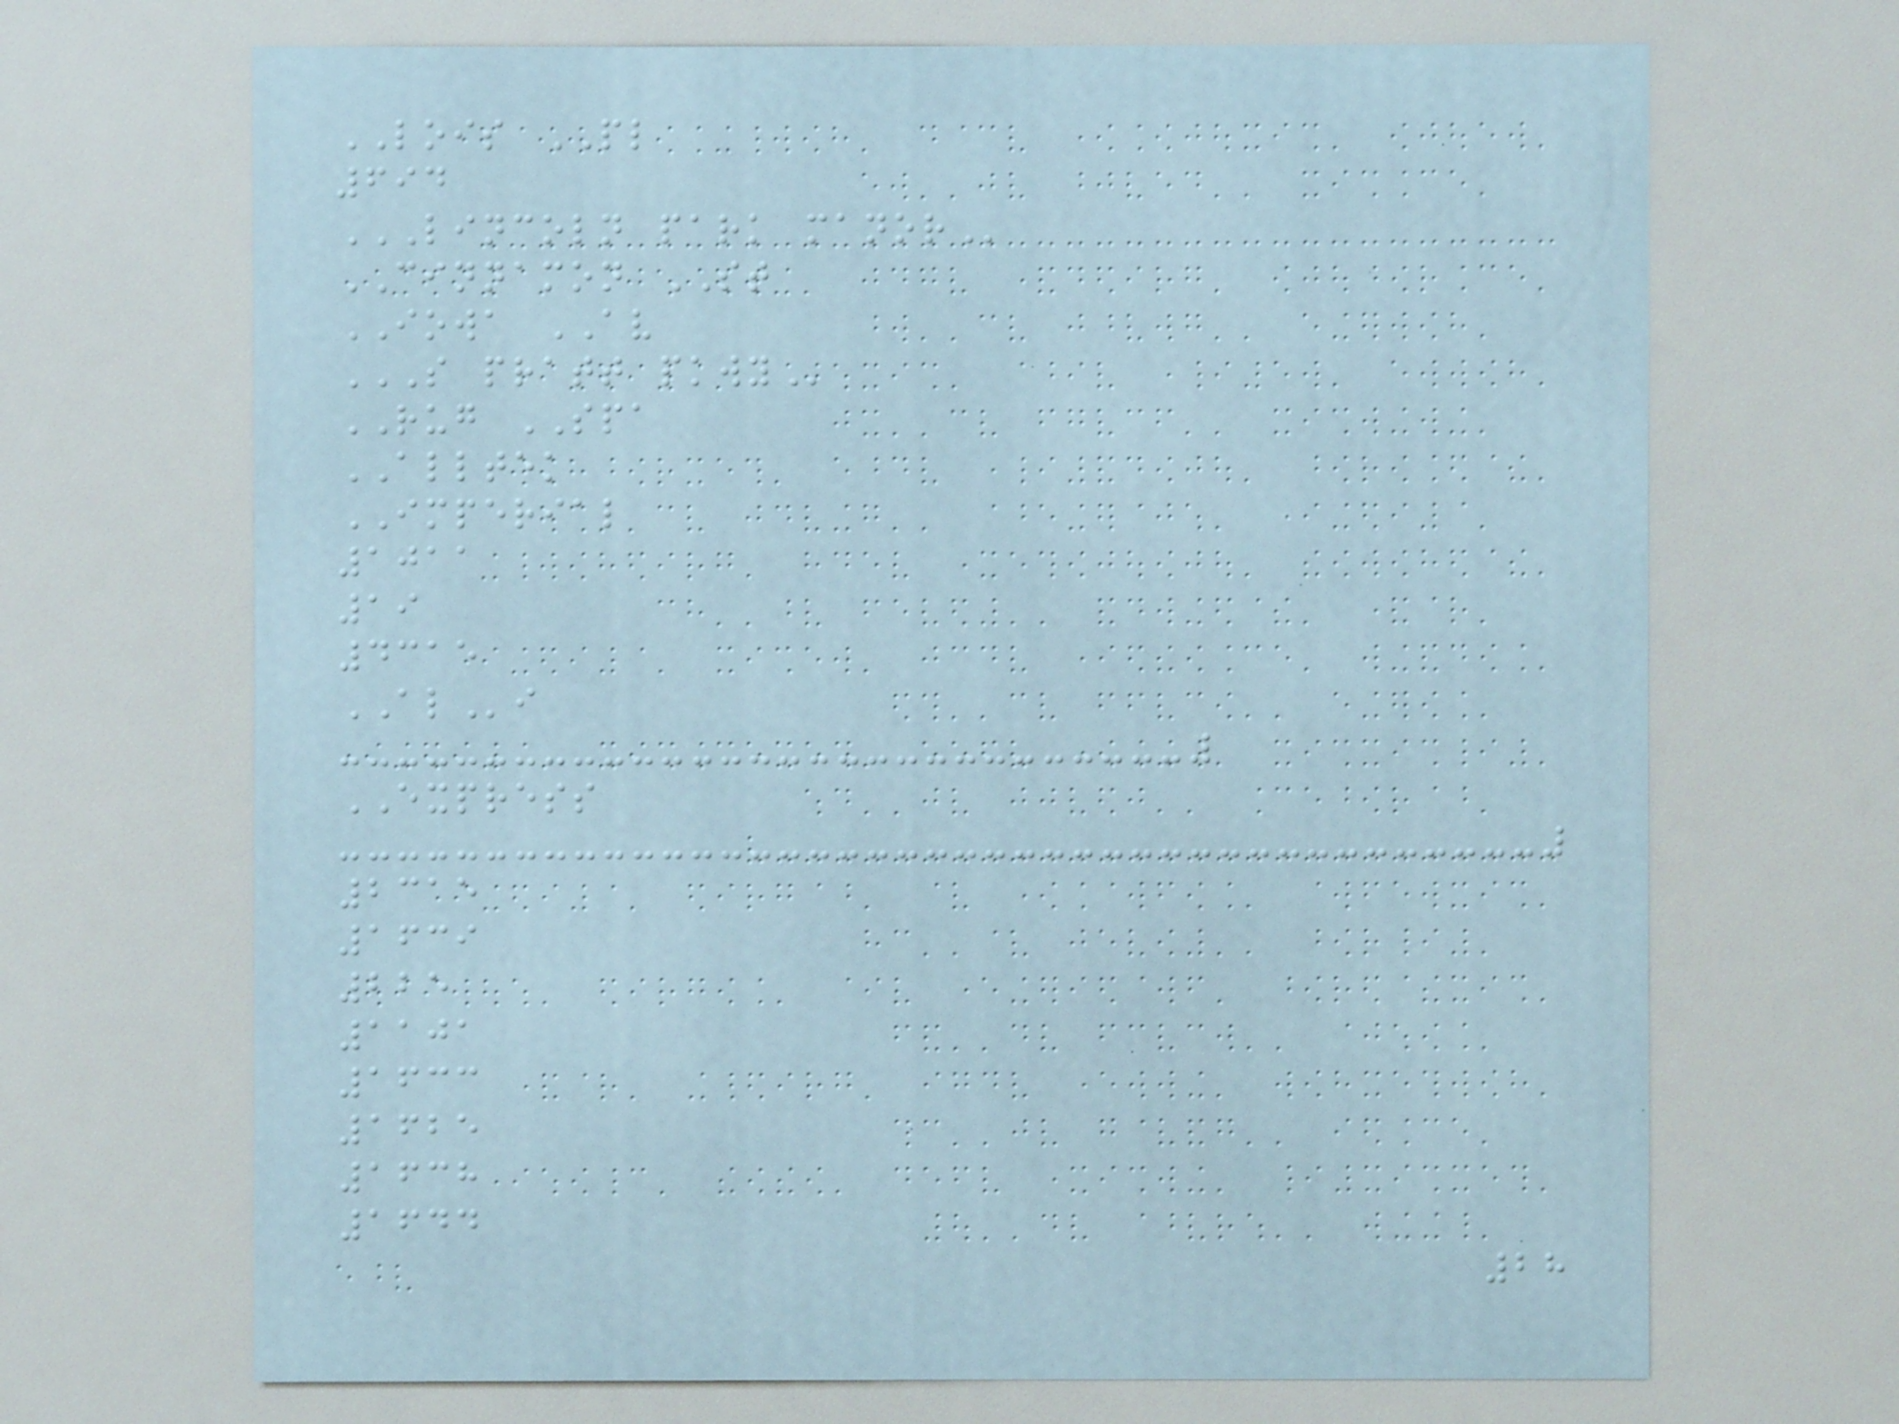LOIS PL
694
LINCOLN PARK MANOR
CINNAMON ST
IOWA AV
S PRATT PKWY
RUG SPA
ALLTEK
IMPERIAL
1011
19
4315
ALi
EXPRESS
2315
1639
225
1101
1633
1625
1638
1644
28
